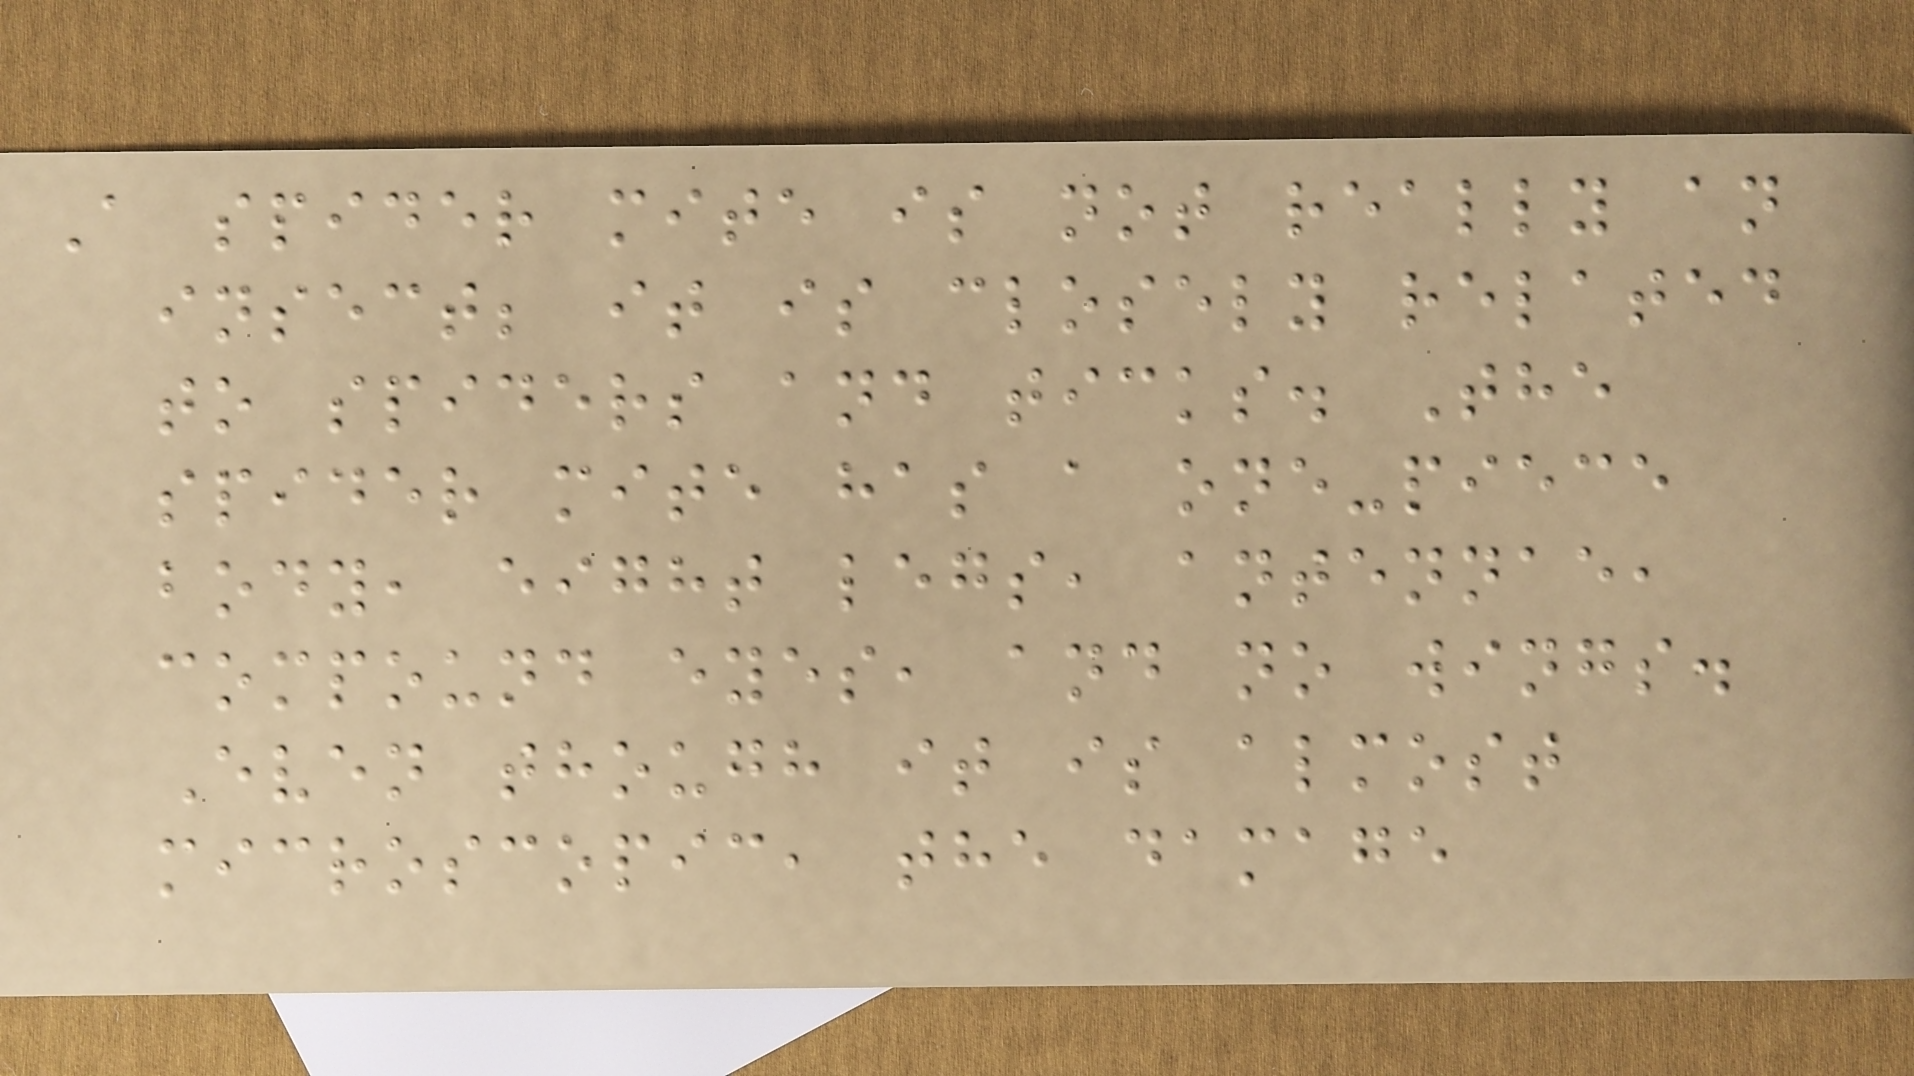A spider mite is not really an
insect; it is closely related
to spiders and ticks. The
spider mite has a one-piece
body, eight legs, antennae,
compound eyes, and no wings.
Even though it is almost
microscopic, the damage
